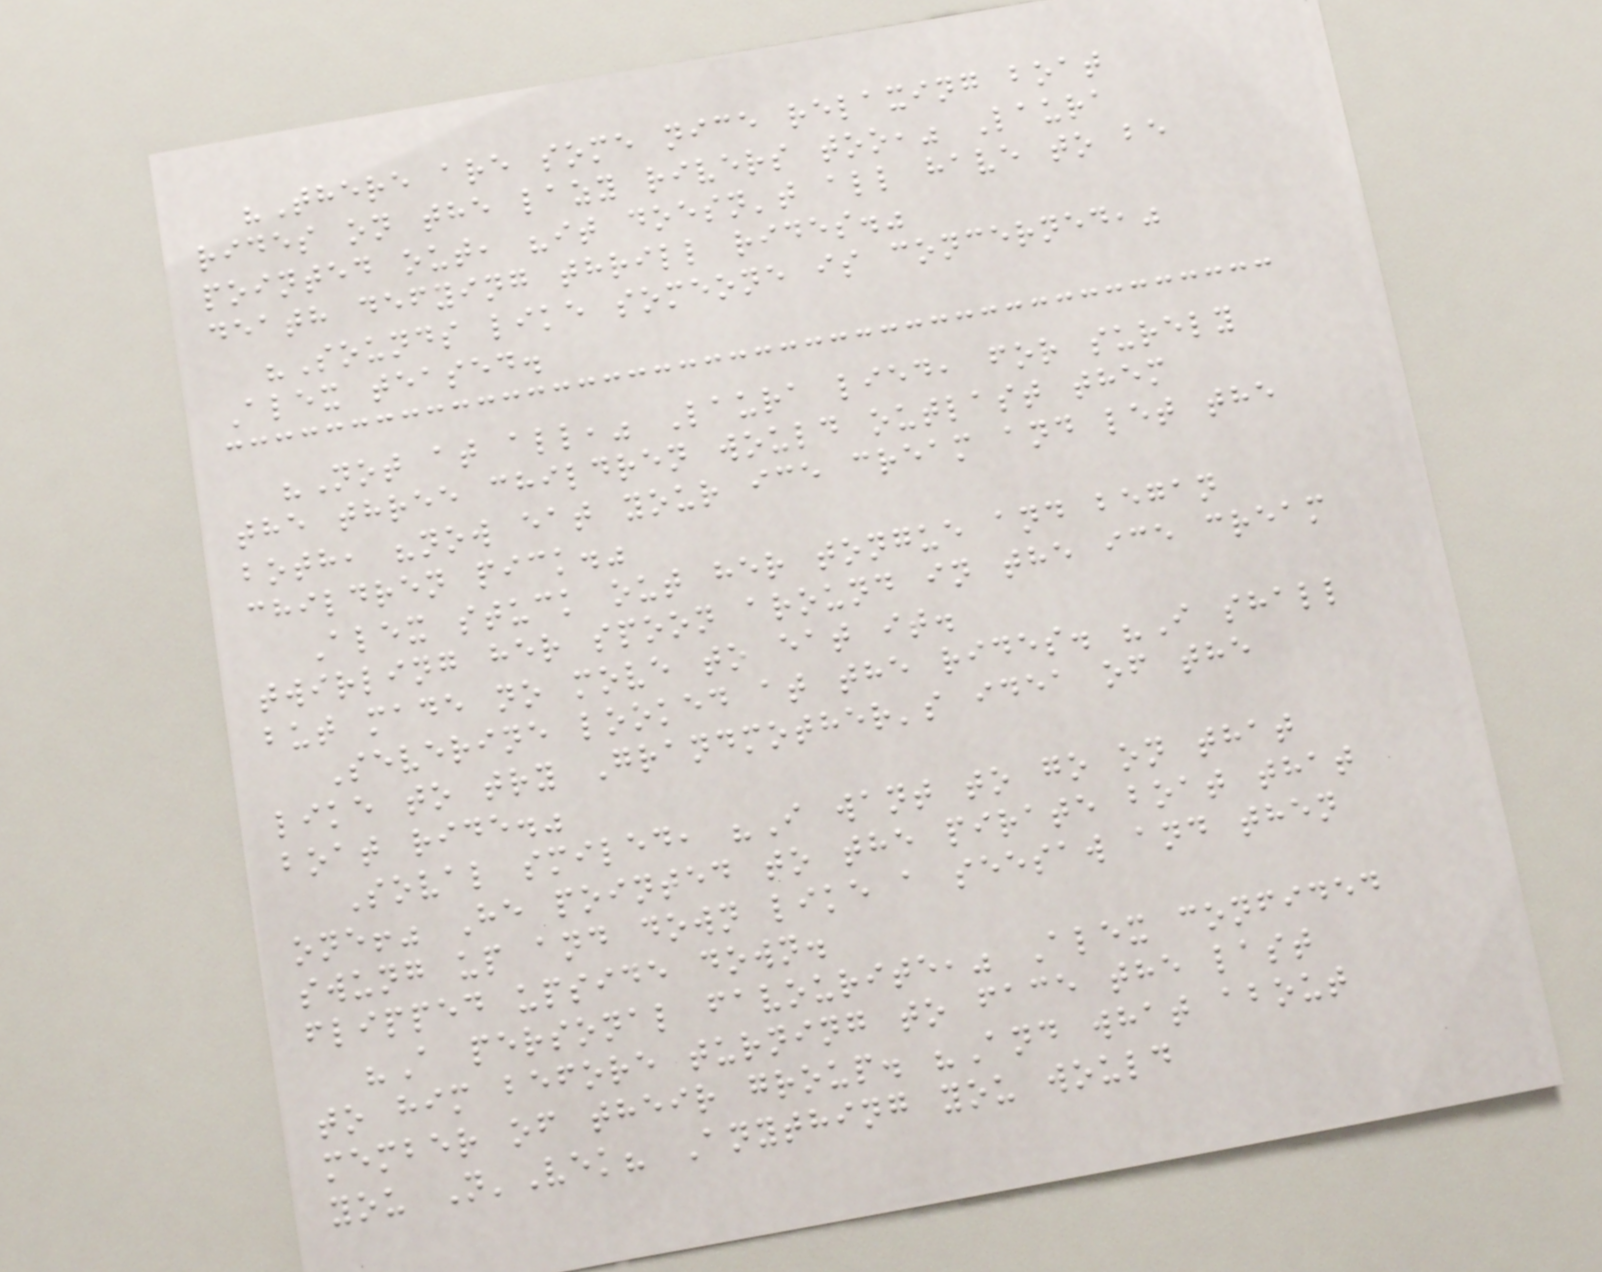"There are some nice relaxing boat
rides on the lazy rivers too," Laura
pointed out, "it doesn't all have to be
death defying thrill rides."
"Sounds like someone is concerned,"
Alex teased.
"Not at all," Laura lied, for surely
the three children would outlast them
both, "now eat your ice cream and let the
children pick."
Alex stuck out her tongue and began
twirling her spoon around in the ice cream
but made no move to eat it.
Severine looked at the rides. "I shall
like to try Grandmother's idea of the
boat ride."
Soval smiled, "I want to go on that
one!" He pointed to the pirate boat that
swung up and down like a seesaw and then
flipped upside down.
"A personal favourite," Alex confided
to him before turning to face the last
member of their group. "And what about
you N'Vek? Anything you would
